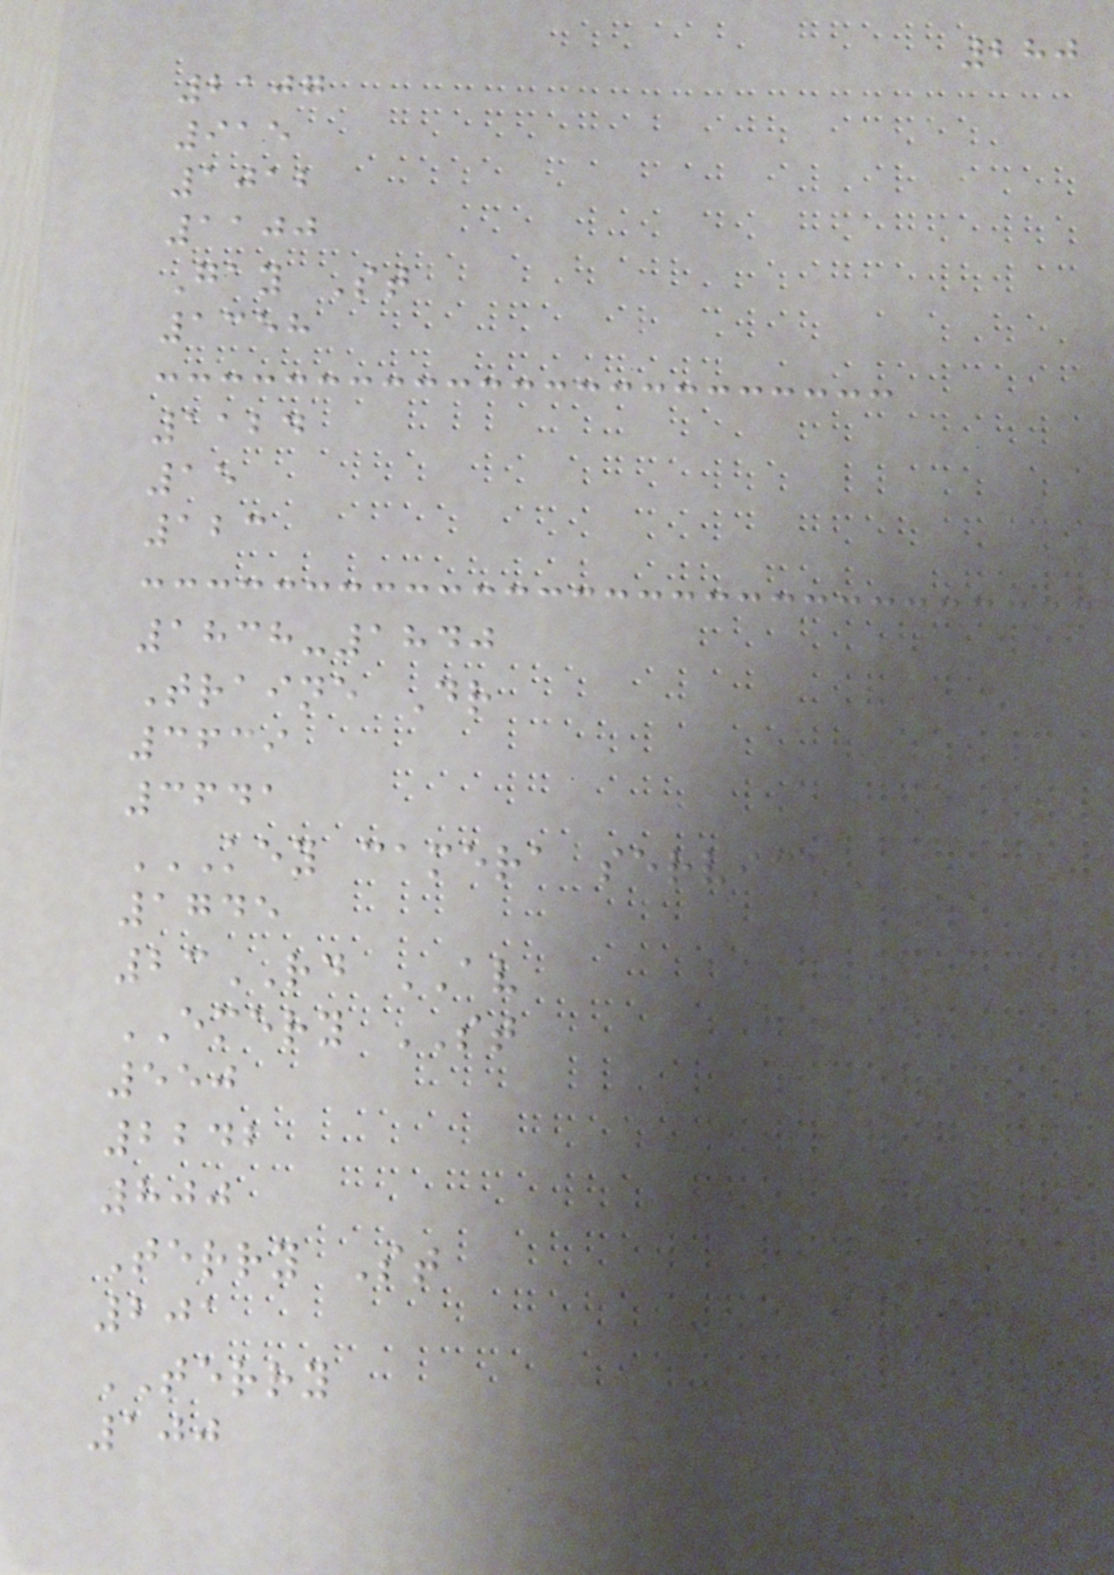280
2107
915
1012
1100
Gay St
1358
1124
15
123
1838-1840
Traine Dr
3639
3641
KEY CAMERA SERVICE
1745
23RD AV
EMERY ST
550
2242
800
Terry St
201
TERRY
100
